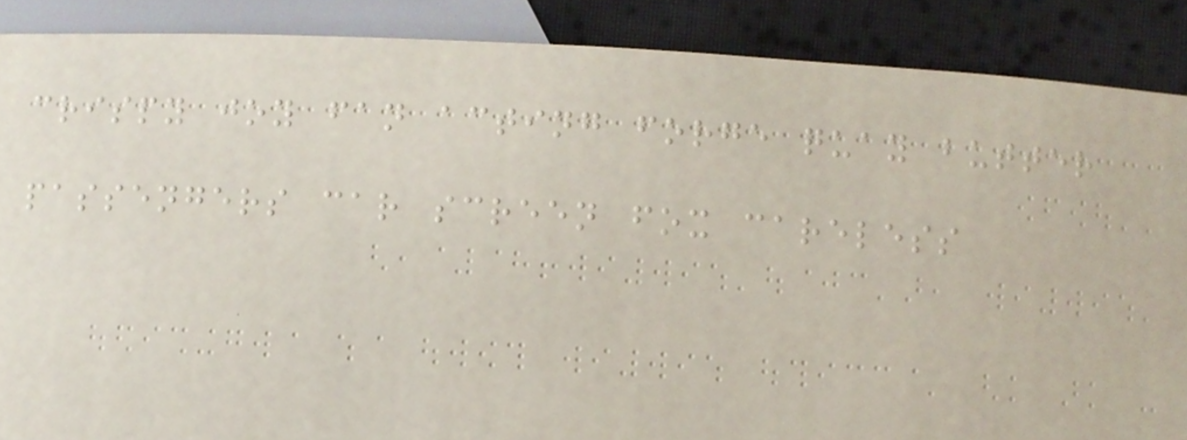crispy joy fan acting forge quay butter
passengers car screen fox careless
